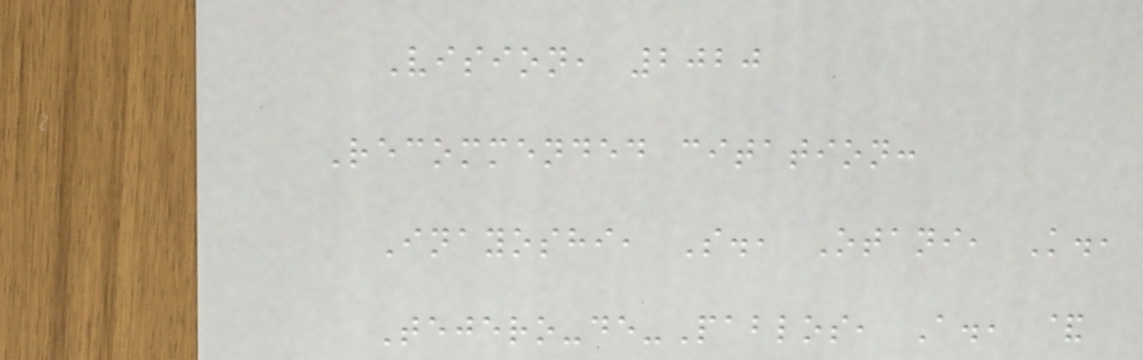Vision, 2020
Recommended citation:
Inayoshi, S., Otani, K.,
Tejero-de-Pablos, A., &
